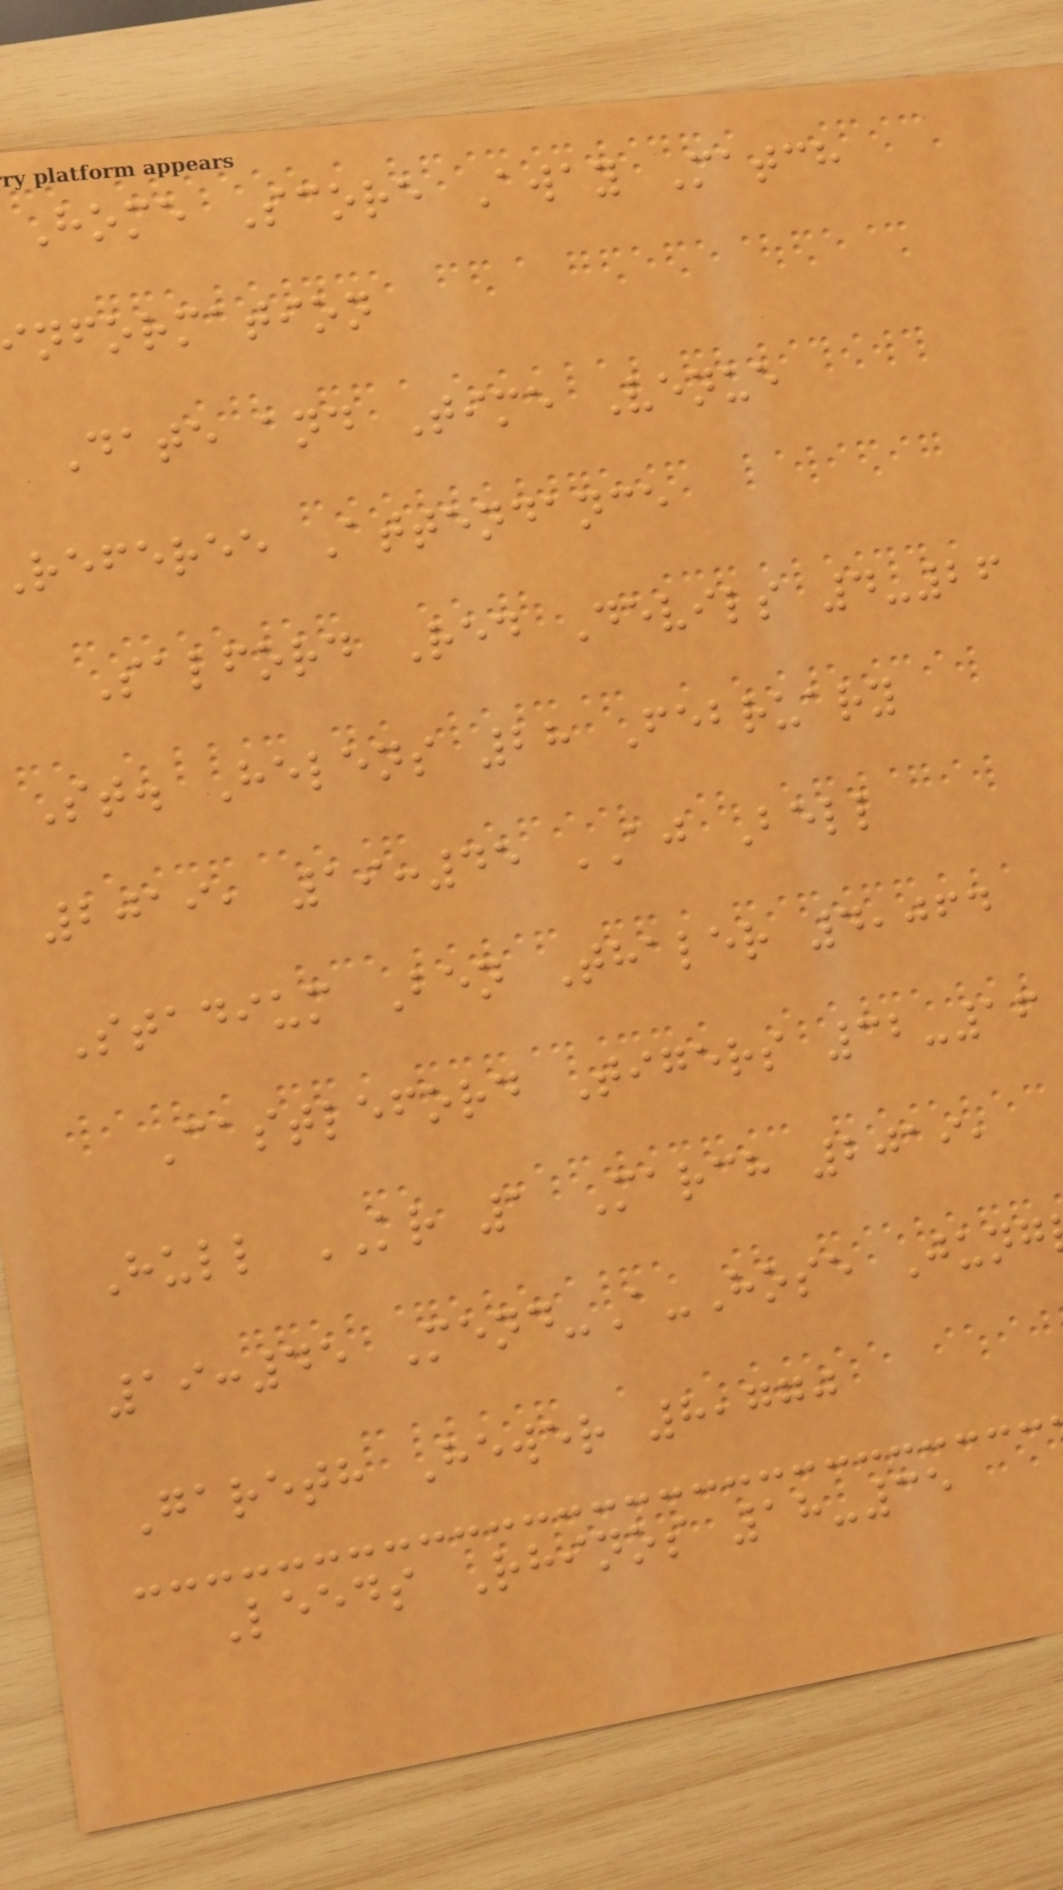Home Score Away Match
nformation
Date and Time Venue
referee Attendance
Salford Red Devils 4-26
St. Helens 28 February
2019, 19:45 AJ Bell
Stadium Ben Thaler 4,064
Castleford Tigers 32-16
Hull KR 1 March 2019,
19:45 Mend-A-Hose Jung
Gareth Hewer 8,770
Leeds Rhinos 18-35
